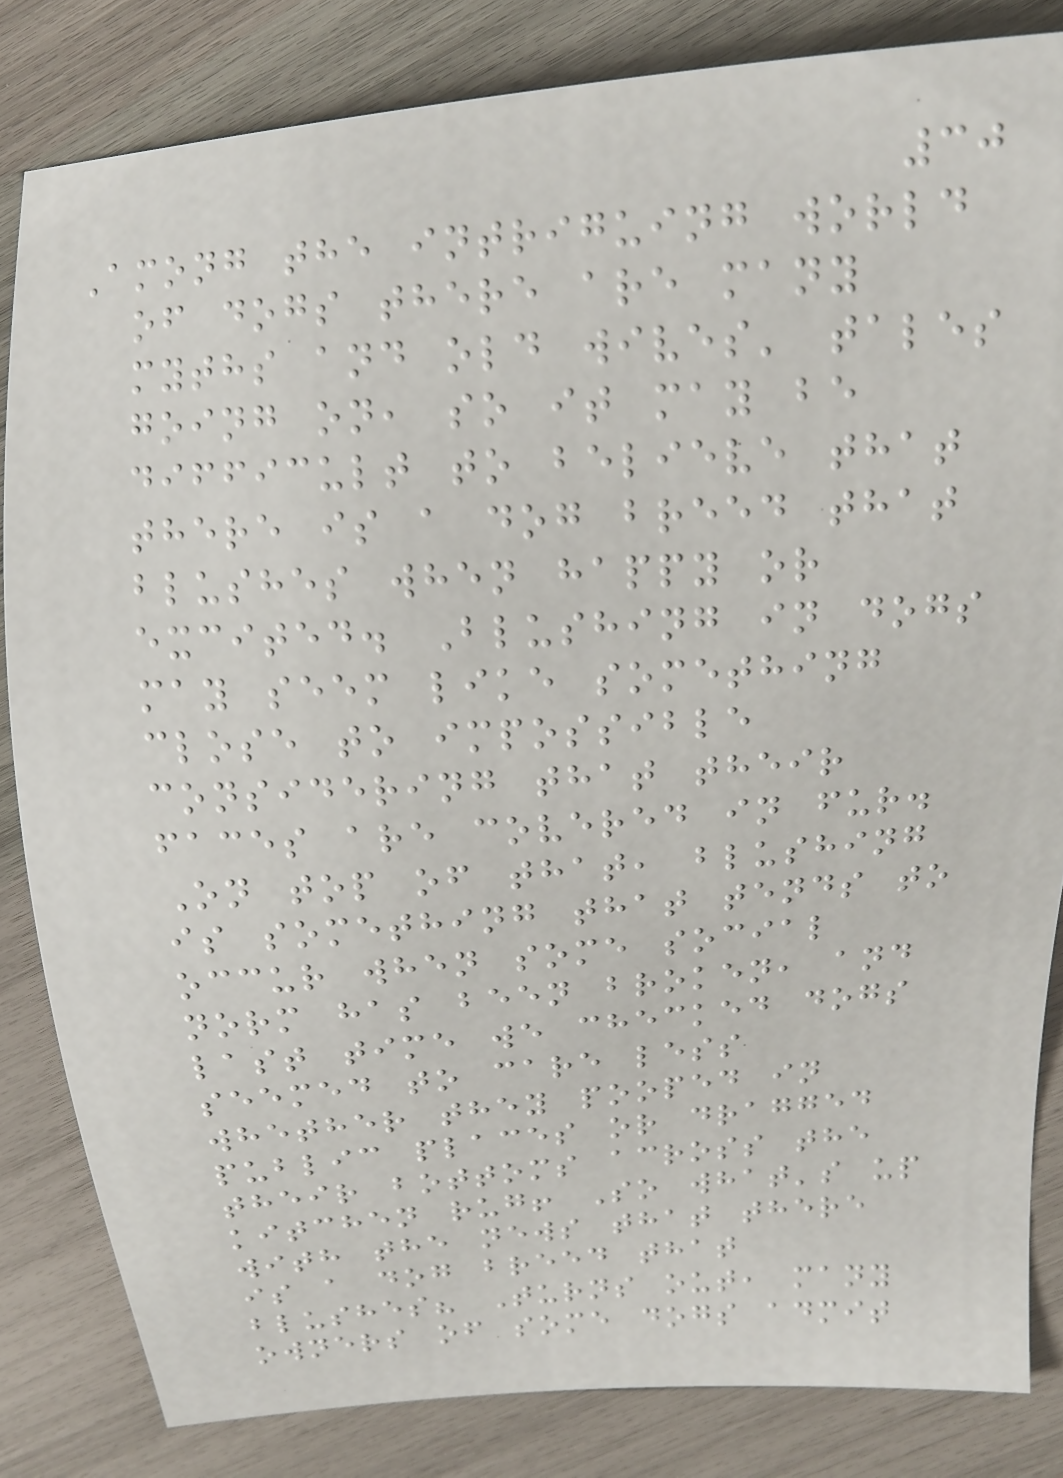30
Among the intriguing world
of dogs there are many
myths and old wives' tales
going on, so it may be
difficult to believe that
there is a dog breed that
blushes when happy or
excited. Blushing in dogs
may seem like something
close to impossible
considering that their
faces are covered in fur.
On top of that, blushing
is something that tends to
occur when some social
norm has been broken, and
last time we checked dogs
seemed to care less
whether they pooped in
public places or dragged
their bottoms across the
kitchen rug! So what's up
with the news that there
is a dog breed that
blushes? Turns out, many
owners of some dogs admit
